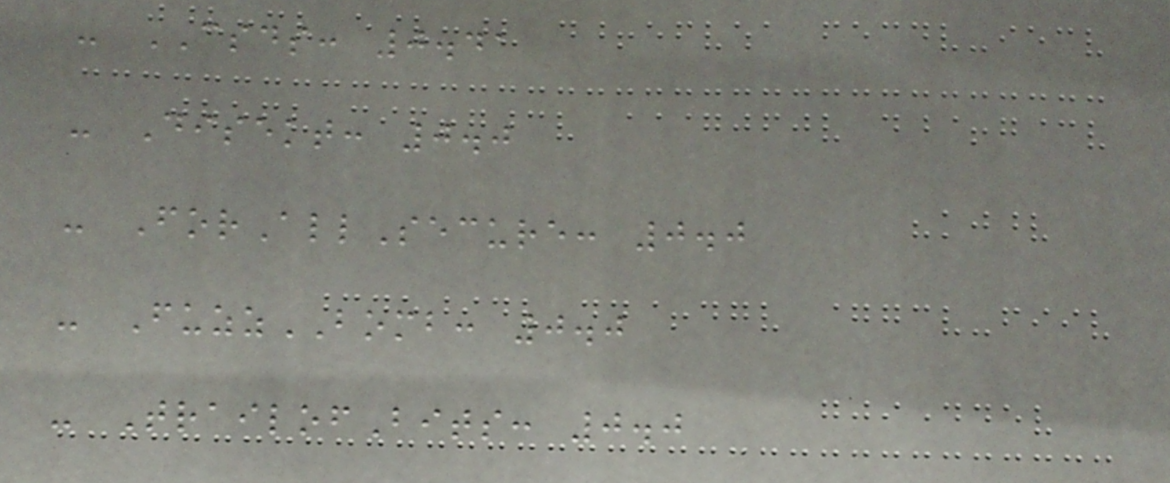- CSDS: 0.41
- Disekt: 0.0
- ForAllSecure: 0.0
- FuzzBOMB: 0.0
- TrailofBits: 0.0
